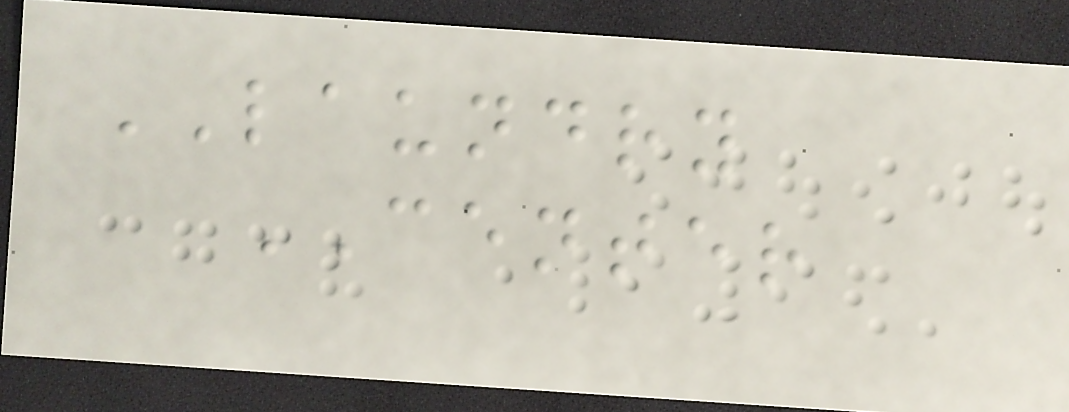LAUNDRY
CENTER
